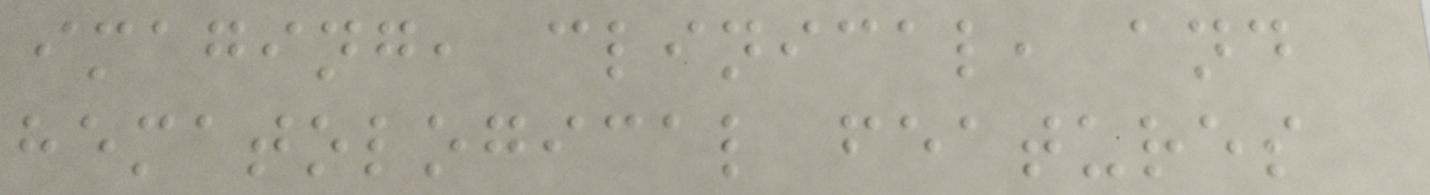imaging, clinical, and
hematological features
